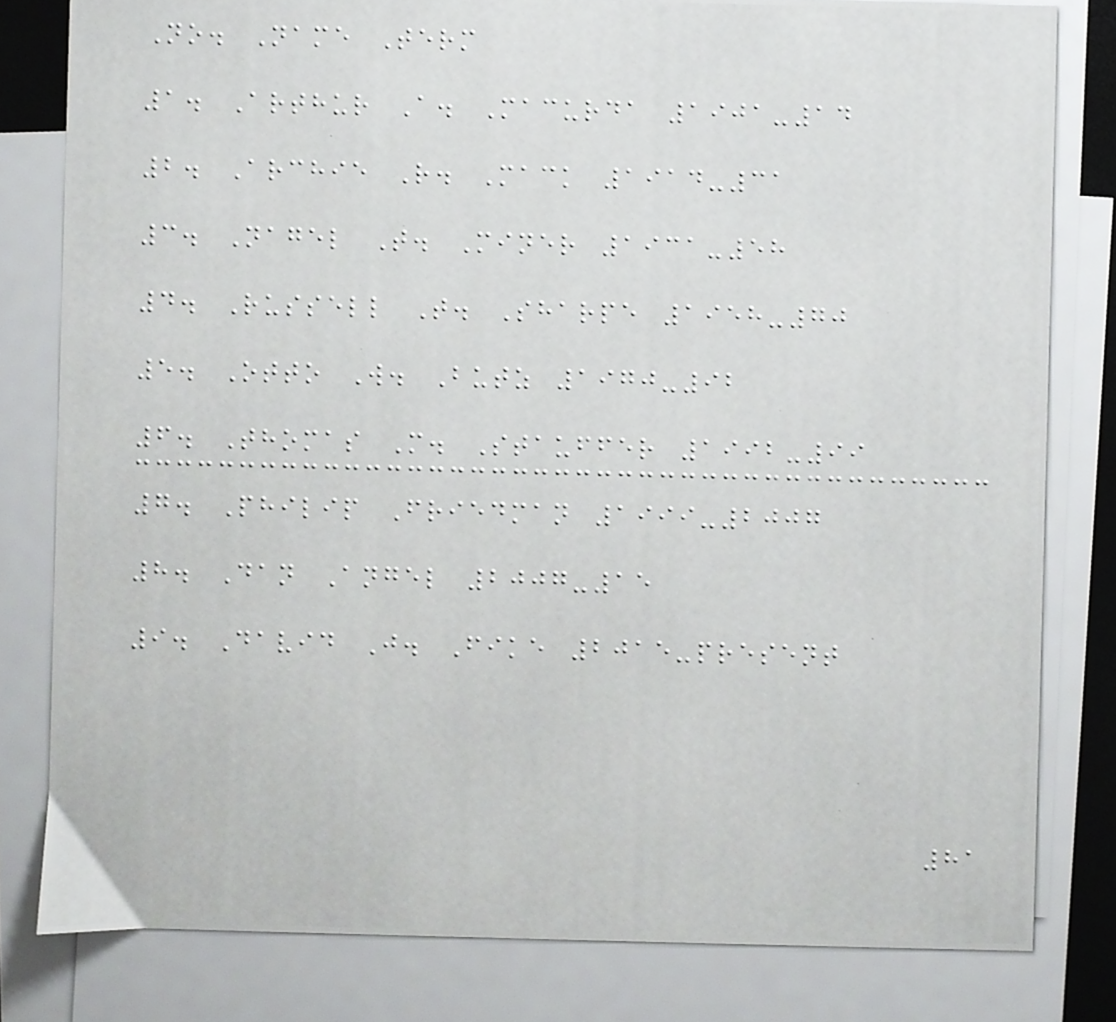No. Name Term
1. Arthur A. Macurda 1901-14
2. Archie R. Mack 1914-31
3. Nagel T. Miner 1931-58
4. Russell T. Sharpe 1958-70
5. Otto W. Butz 1970-92
6. Thomas M. Stauffer 1992-99
7. Philip Friedman 1999-2007
8. Dan Angel 2007-15
9. David J. Fike 2015-present
81
